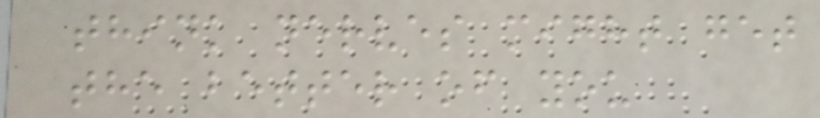think nerves might get
the better of you
